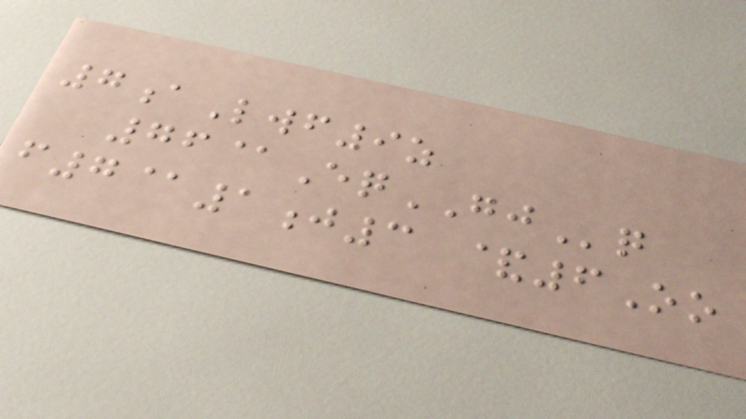7aLwf9z
76@EqGJq
f7@1j3 &6Oo
